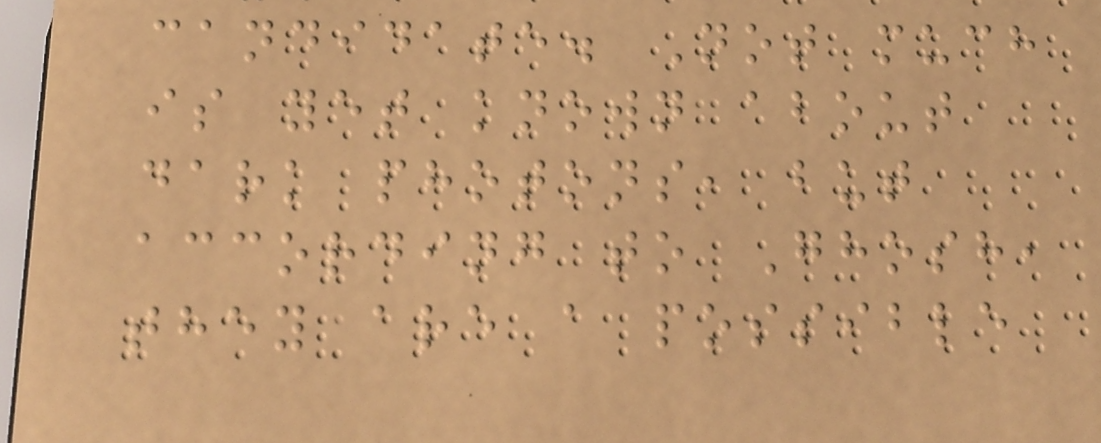candidate. Not much
is yet known about
dark photons, but
according to Ghosh,
they are a possible
